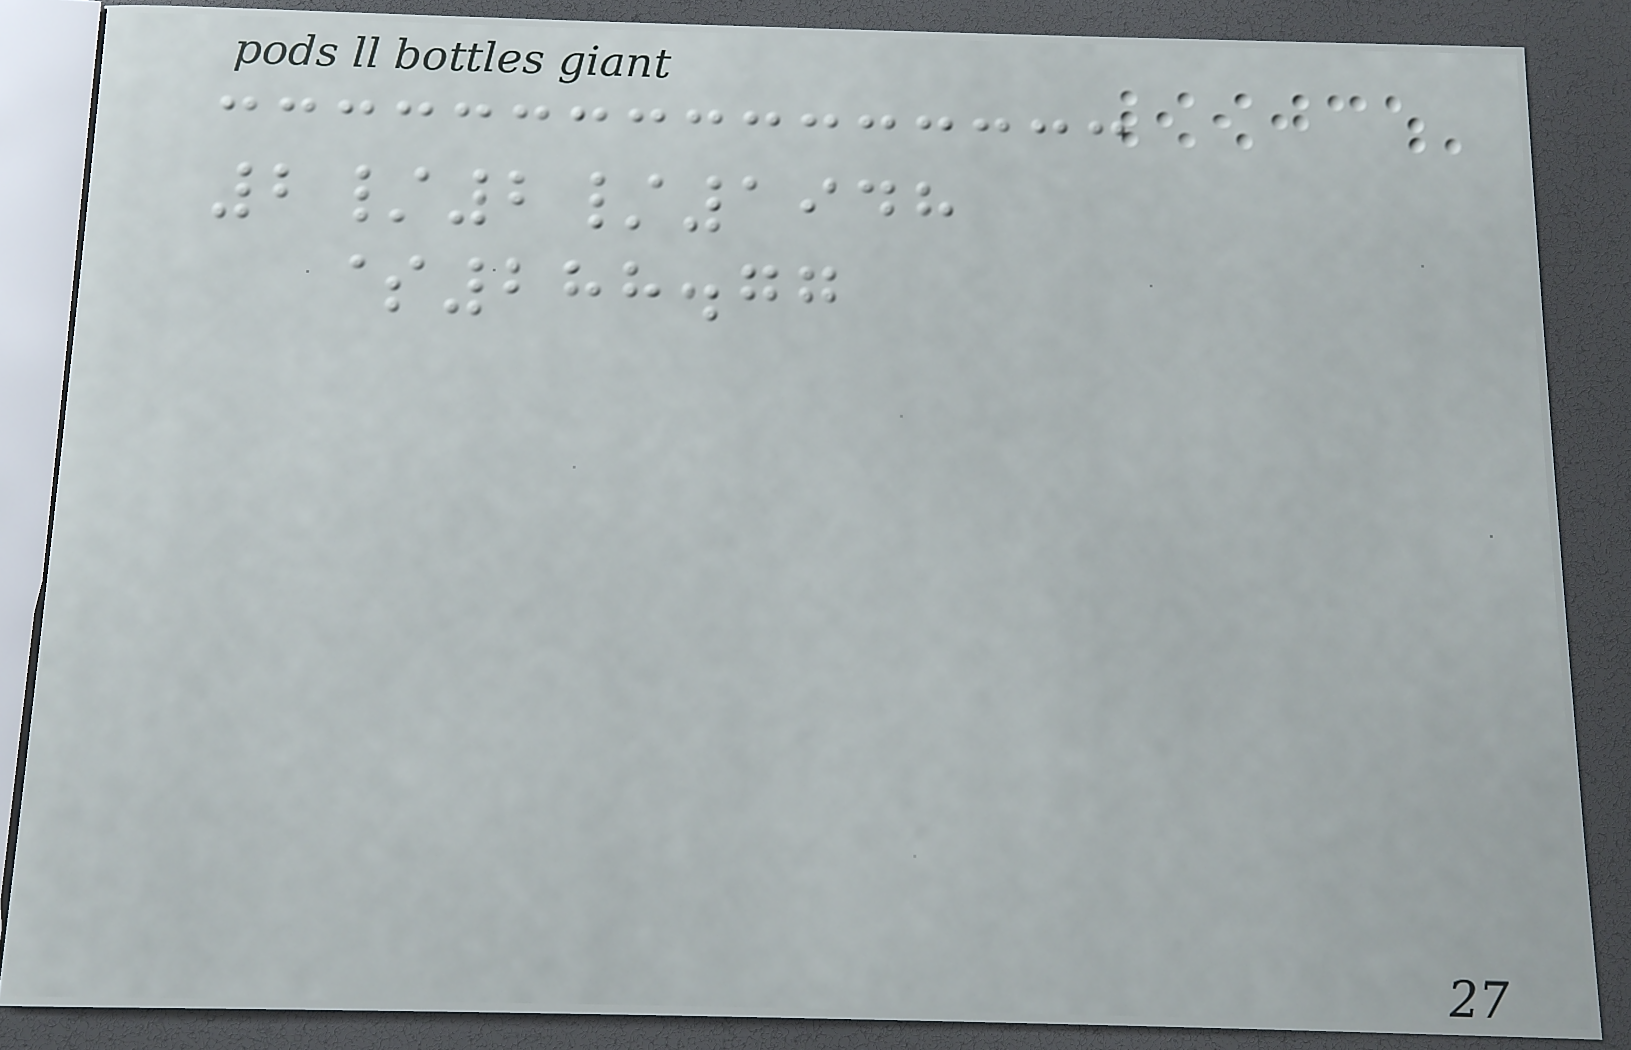2/2/1948
$288.77
